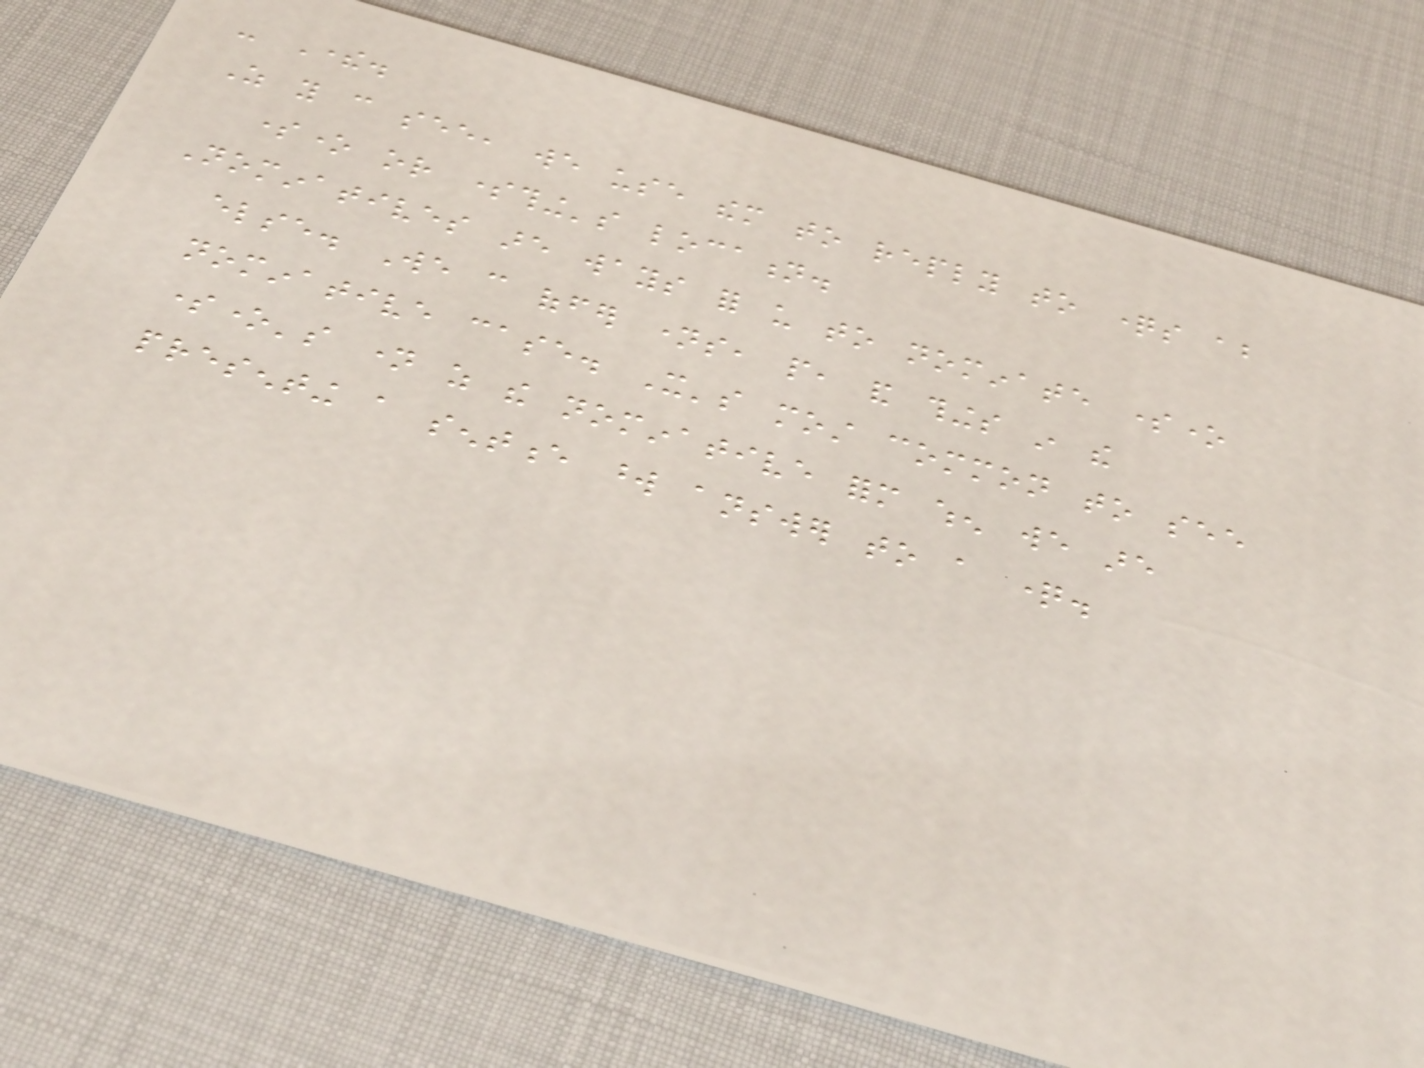- There.
As you can see, we use them to reply to questions about
someone or something's location.
Nominatives are ways for us to nominate someone
else. We can offer names, people, and things in the
nominative case. It's most common to see
someone's name as the nominative form when we are
presenting a sentence word answer to a question.
